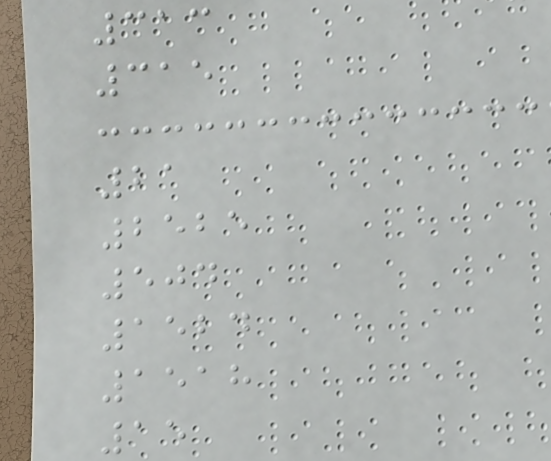313
315
21
2525
504
1524
1518
15
